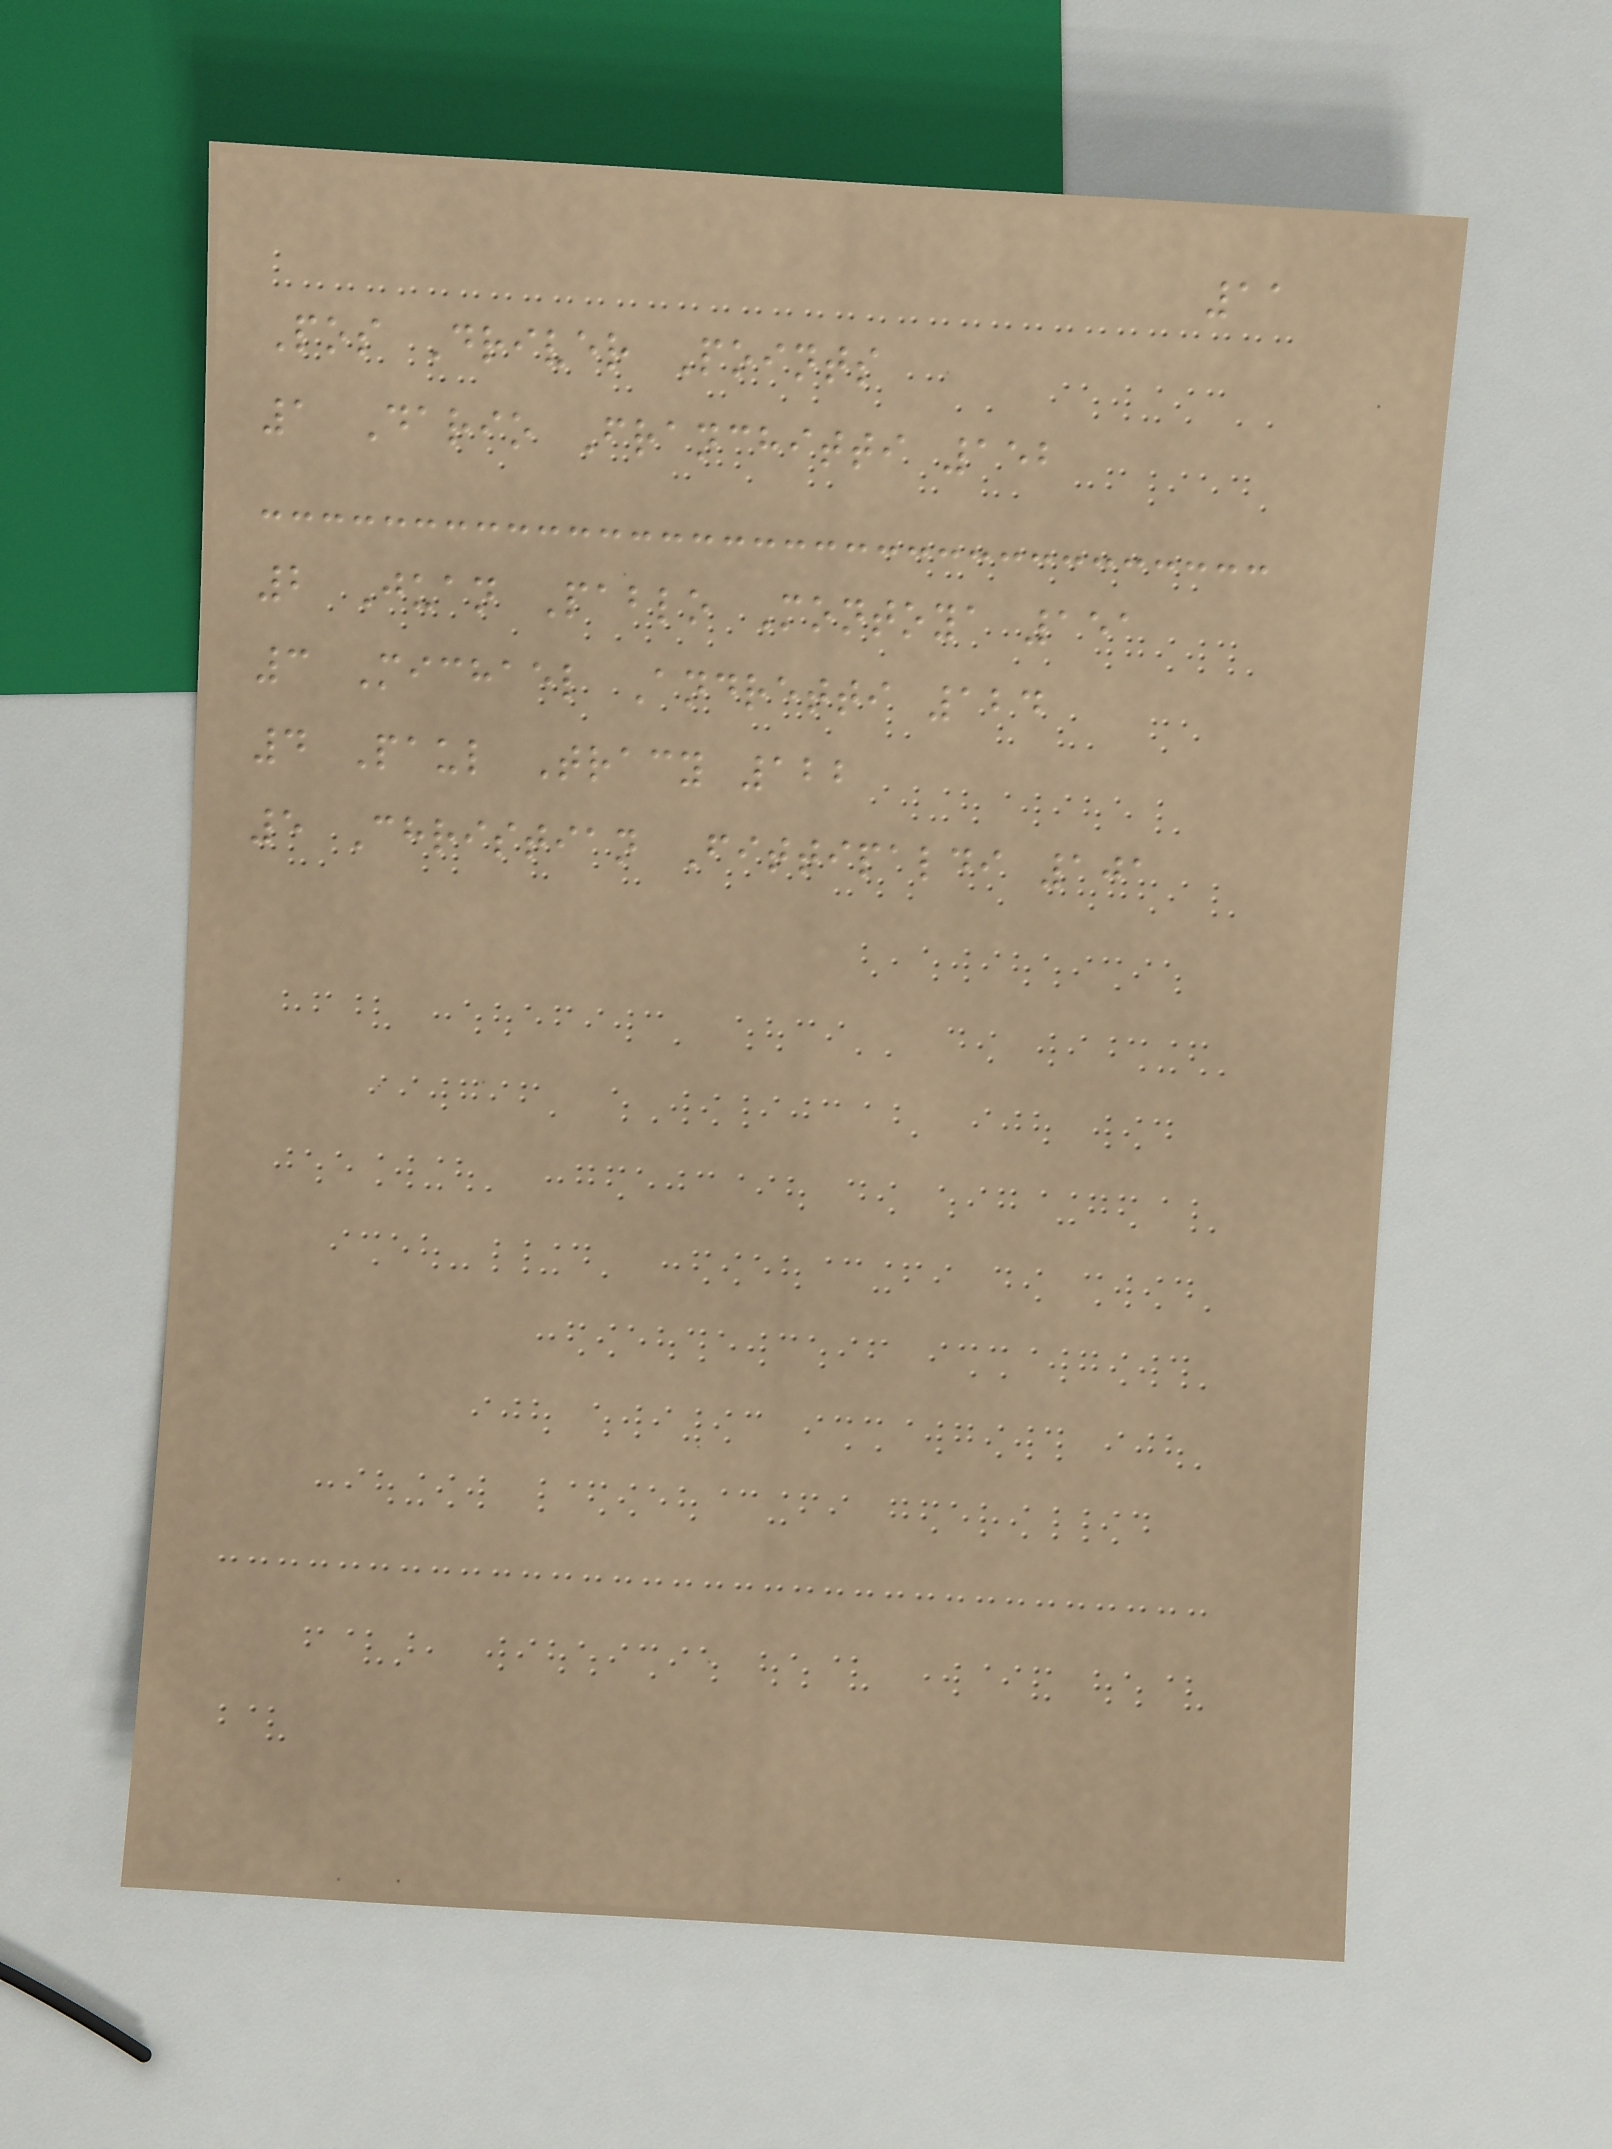11
Pos Driver Points
1 Dario Franchitti 152
2 Juan Pablo Montoya 151
3 Michael Andretti 124
4 Paul Tracy 122
5 Christian Fittipaldi 101
